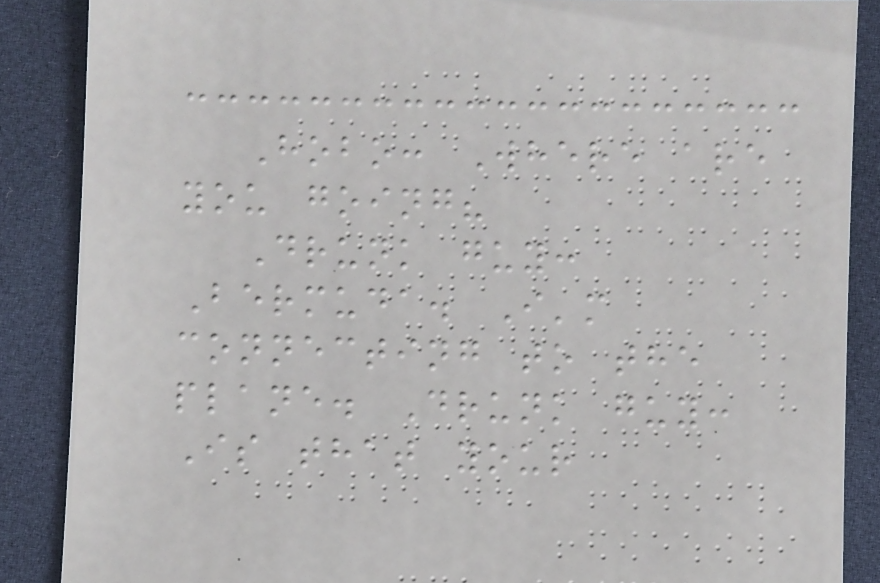Hobo: Where are
you going?
Drunk guy:
Bermuda. I'm
connecting to the
plane. Drunk guy:
Is that your
